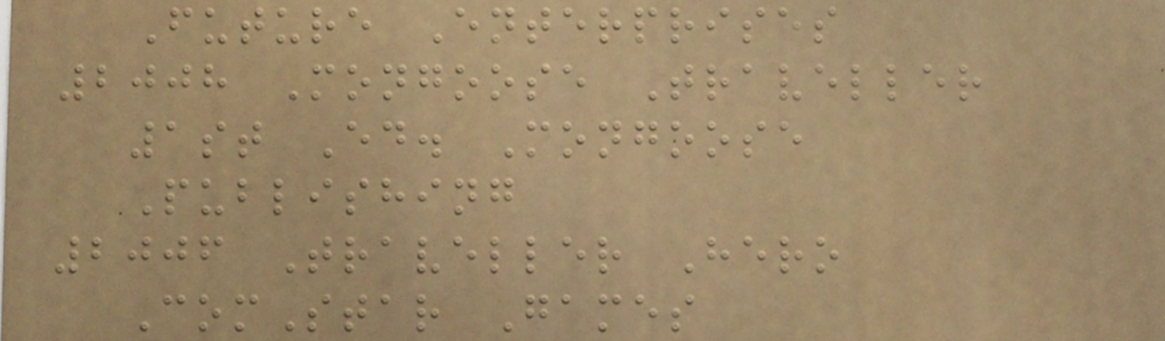Future Enterprises
2008 Mongoose Traveller
1st Ed. Mongoose
Publishing
2006 Traveller Hero
ComStar Games
